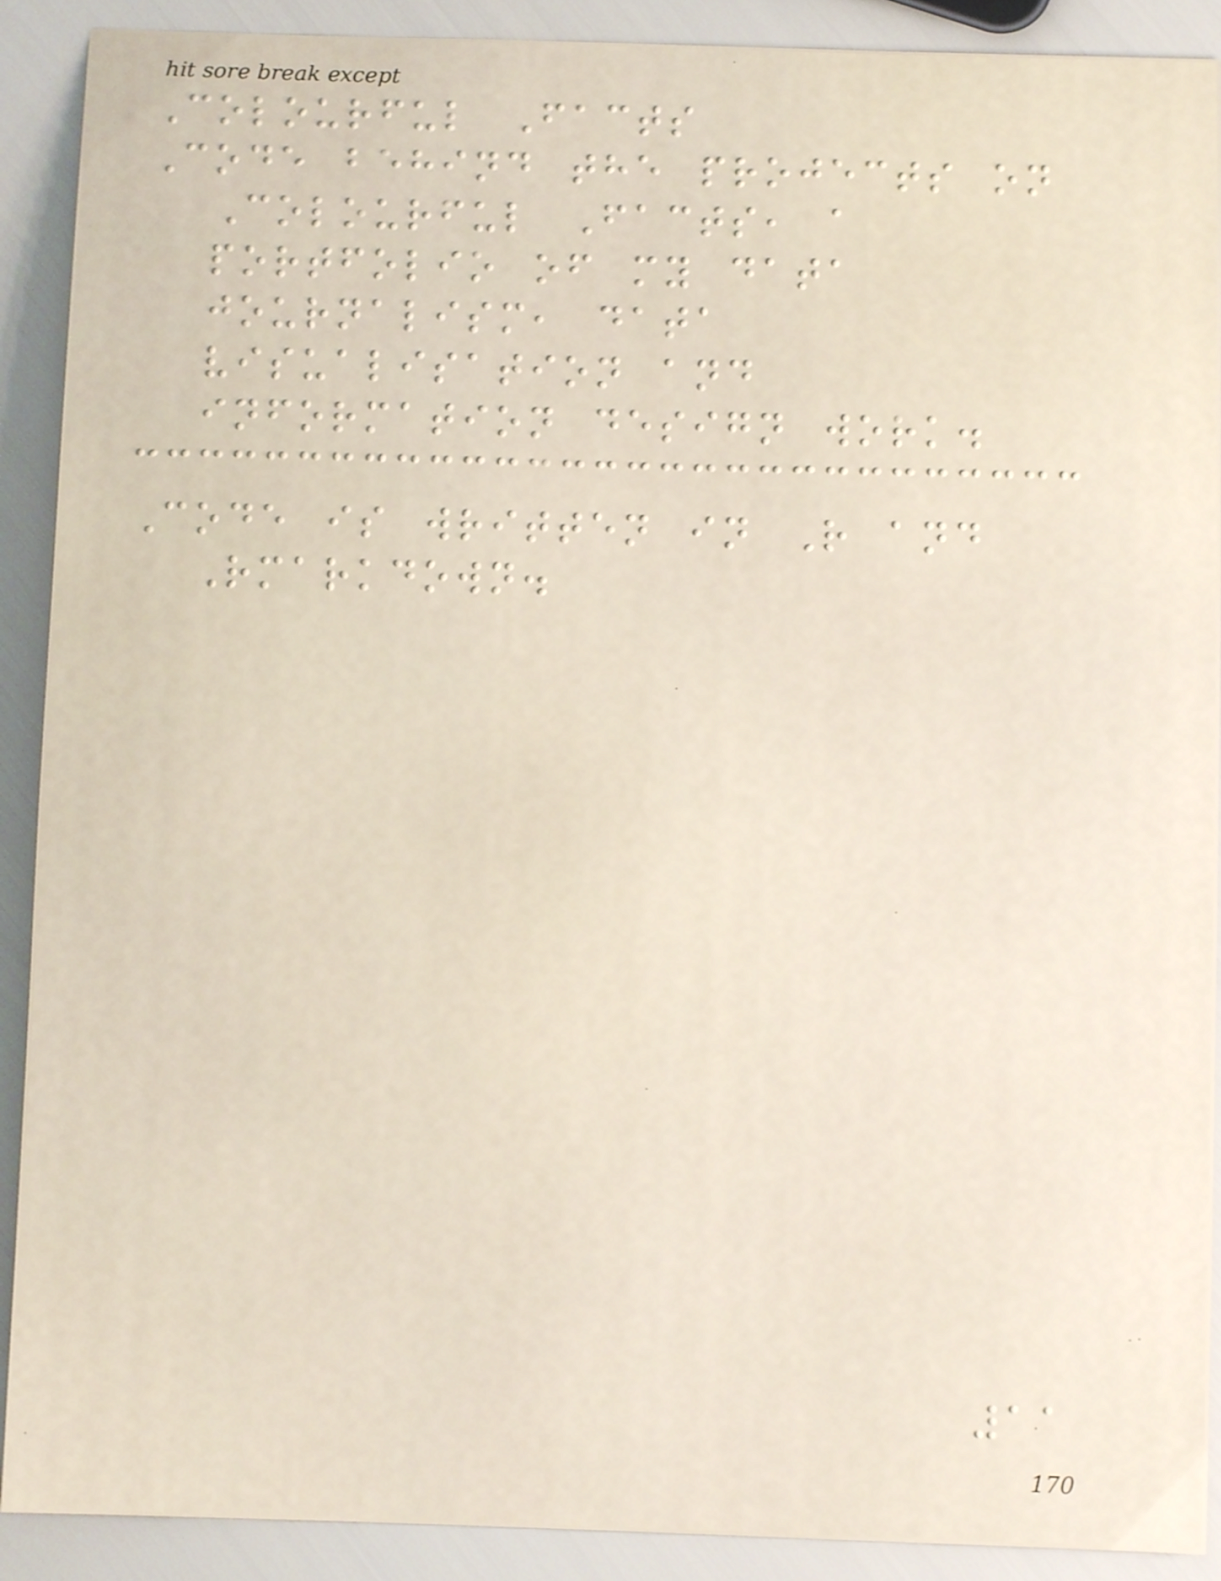Colourful Facts
Code behind the projects on
Colourful Facts, a
portfolio of my data
journalism, data
visualisation and
information design work.
Code is written in R and
Rmarkdown.
11
